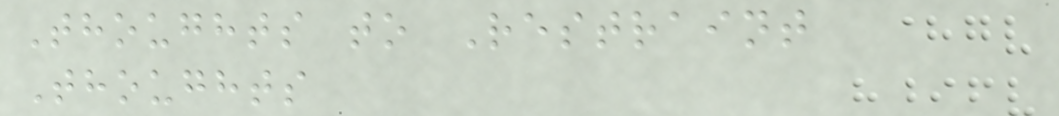Thoughts to Restraint
Thoughts
